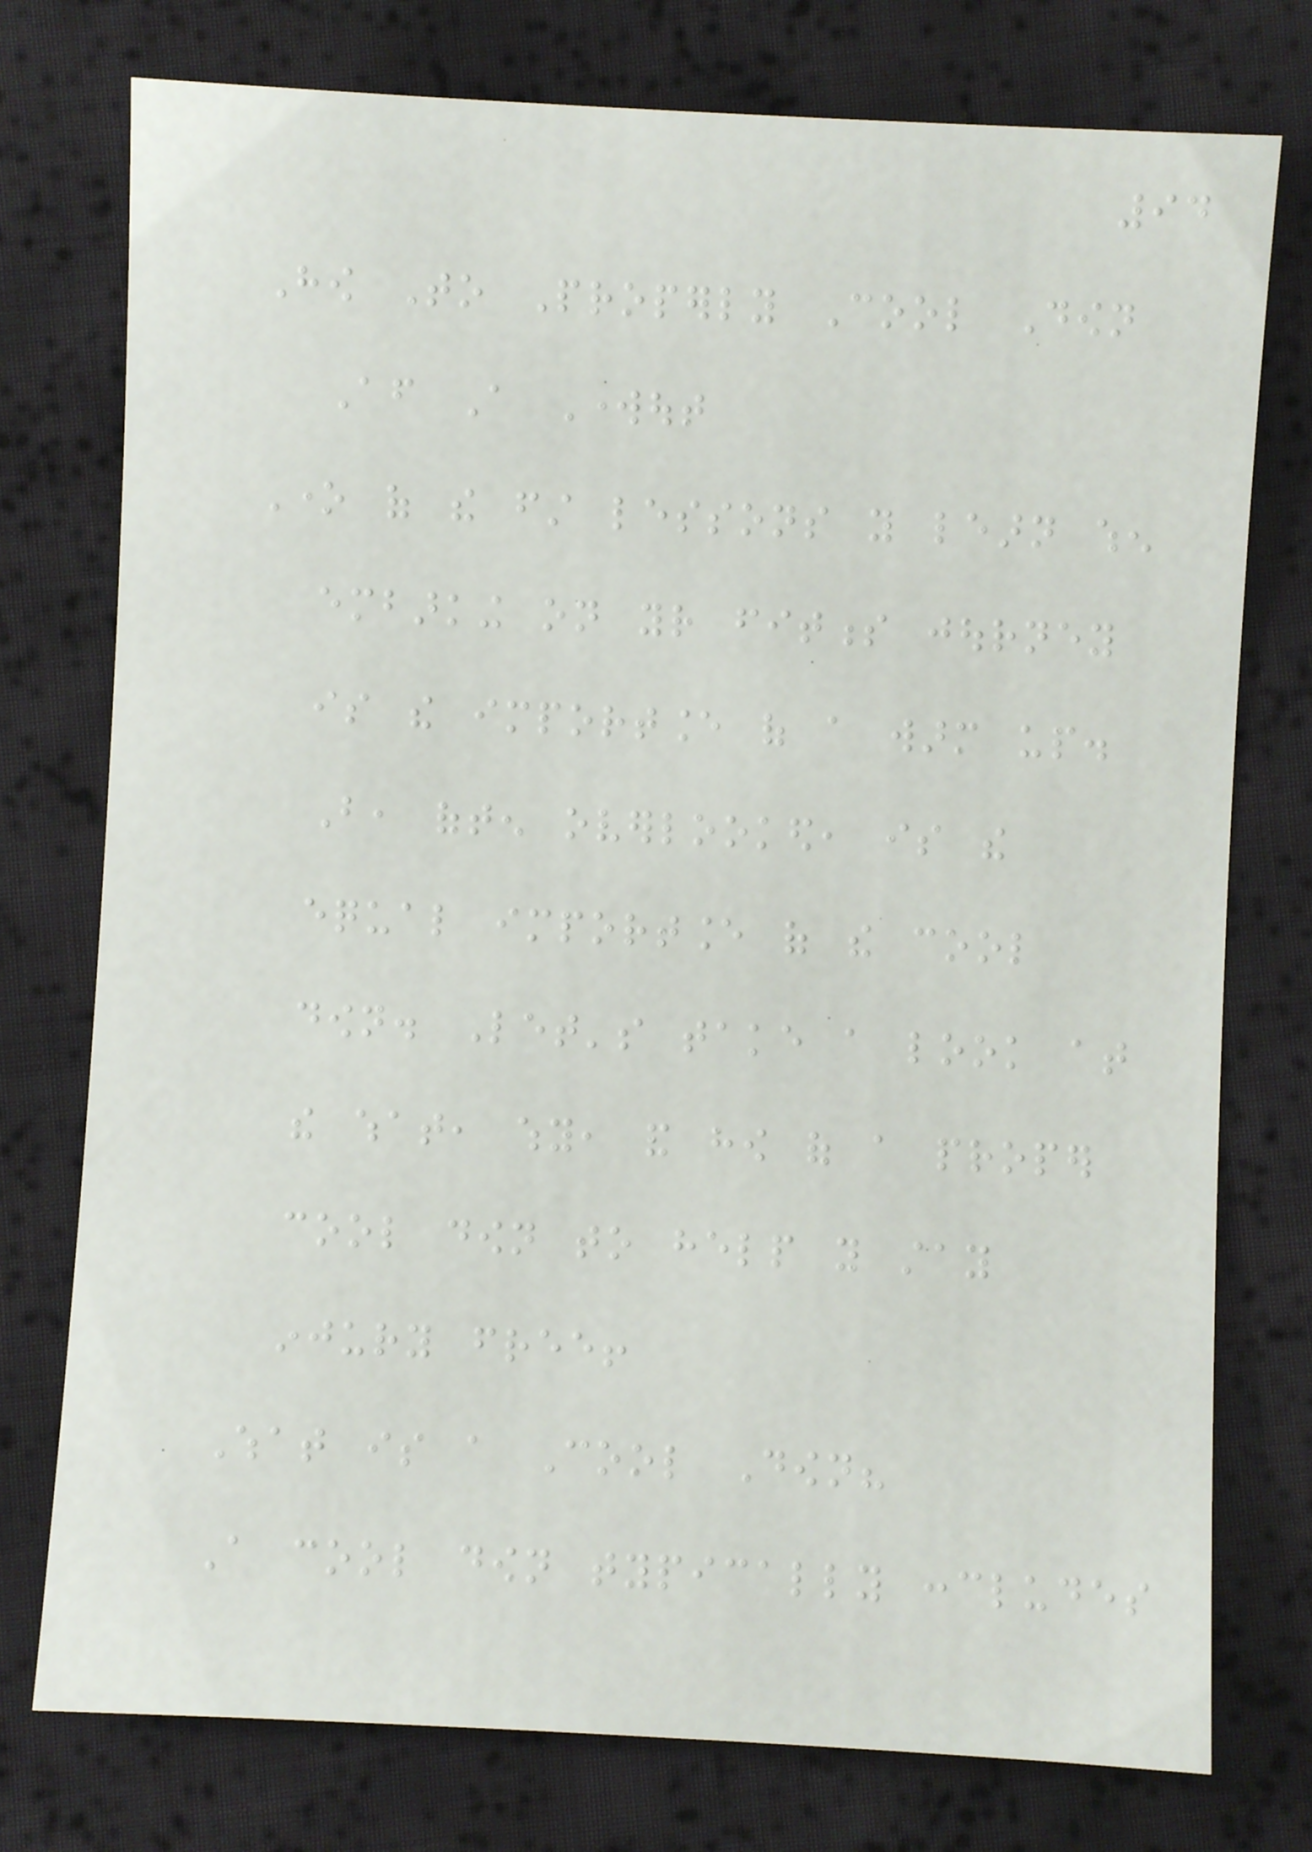94
How To Properly Cool Down
After A Workout
One of the first lessons you learn when
embarking on your fitness journey
is the importance of a warm up.
But, often overlooked, is the
equal importance of the cool
down. Let's take a look at
the what, why, and how of a proper
cool down to help you stay
injury free!
What is a Cool Down?
A cool down typically concludes
